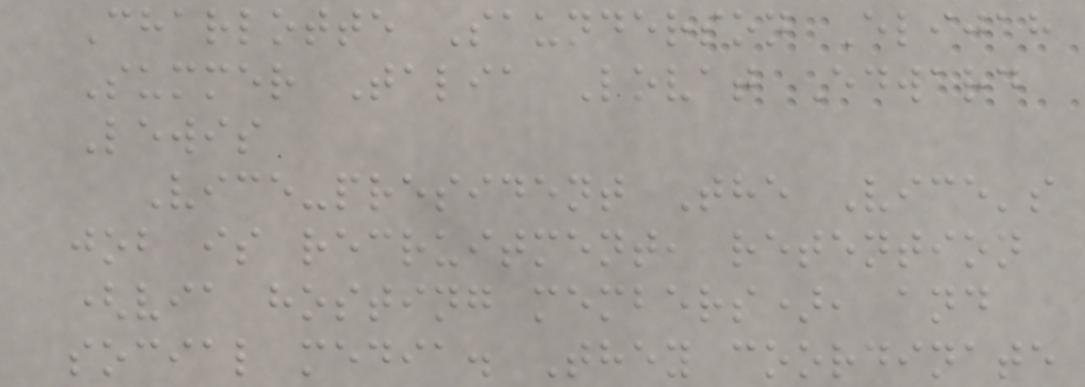Charlotte Saunderson Elijah
Summer Talia Lovat Edward
Lewis
Vice-president The Vice's
job is recruitment, retention
(via hosting members), and
social media. They coordinate
